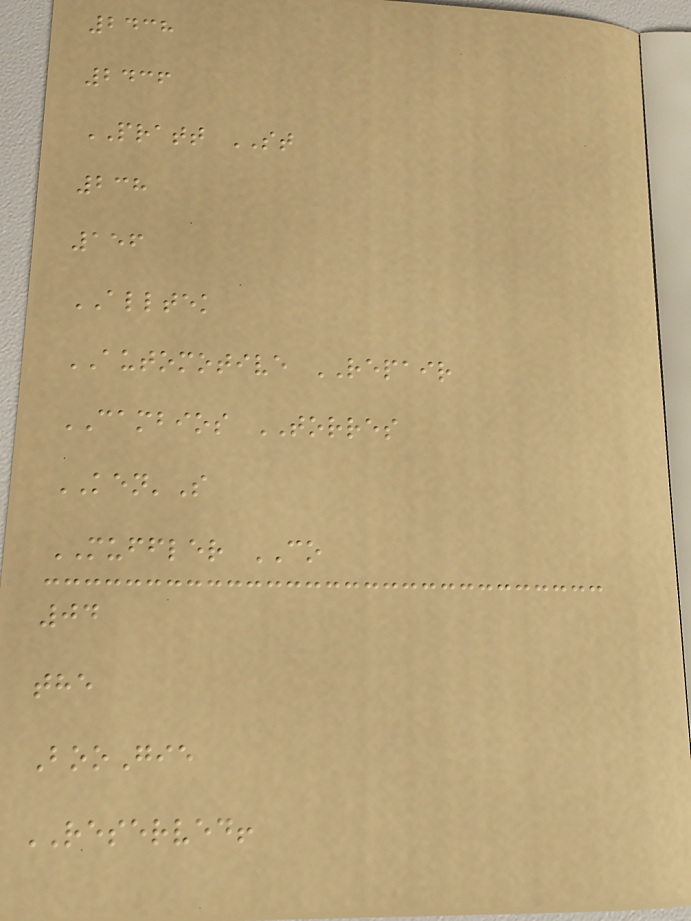2438
2436
PRATT ST
238
156
ALLTEK
AUTOMOTIVE REPAIR
CAMBIOS TORRES
KEN'S
MUFFLER CO
04
the
BooGie
RESERVED!
